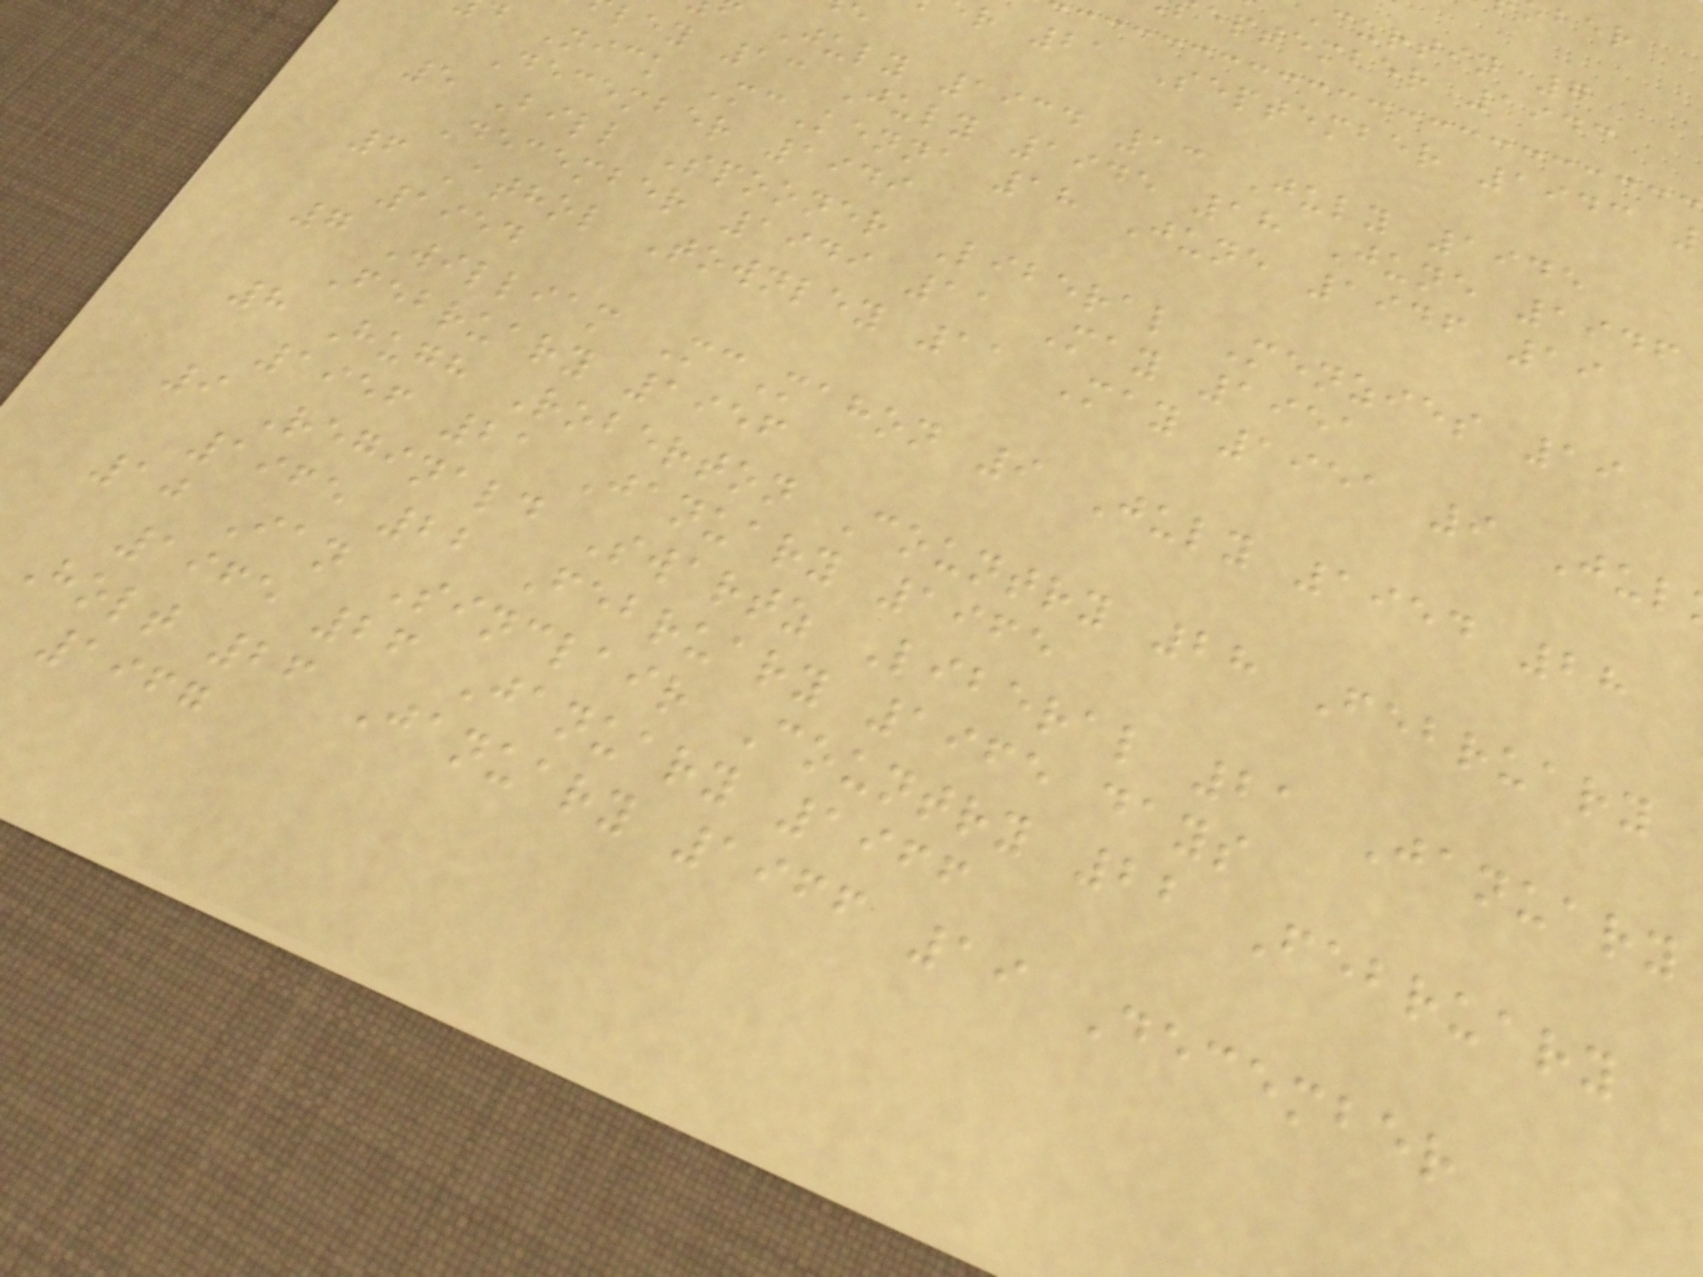curtin 7
eptember 1943
r 21 September 1943
July 1934 13 July 1945
ley 13 July 1945 18 June 1946
Nick McKenna 18 June 1946 19
December 1949
5 Bill Spooner Liberal Menzies 19
December 1949 11 May 1951
6 Athol Townley 11 May 1951 9 Jul
1954
7 William McMahon 9 July 1954 28
February 1956
8 Hugh Roberton Country 28 February
1956 21 January 1965
9 Reginald Swartz Liberal 21 January
1965 22 February 1965 days
10 Ian Sinclair Country 22 February
1965 26 January 1966
Holt 26 January 1966 19 December
1967
